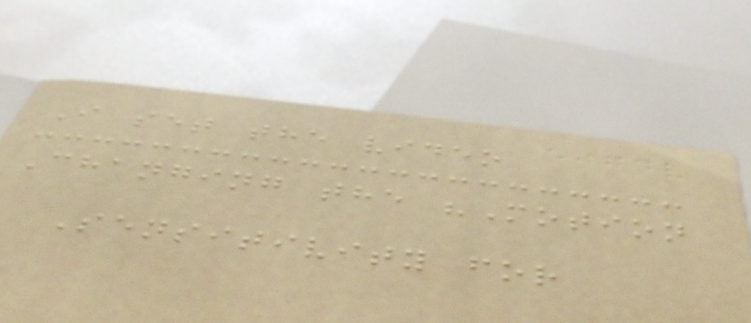I set the video
Changing the "Motion
Sensitivity for
